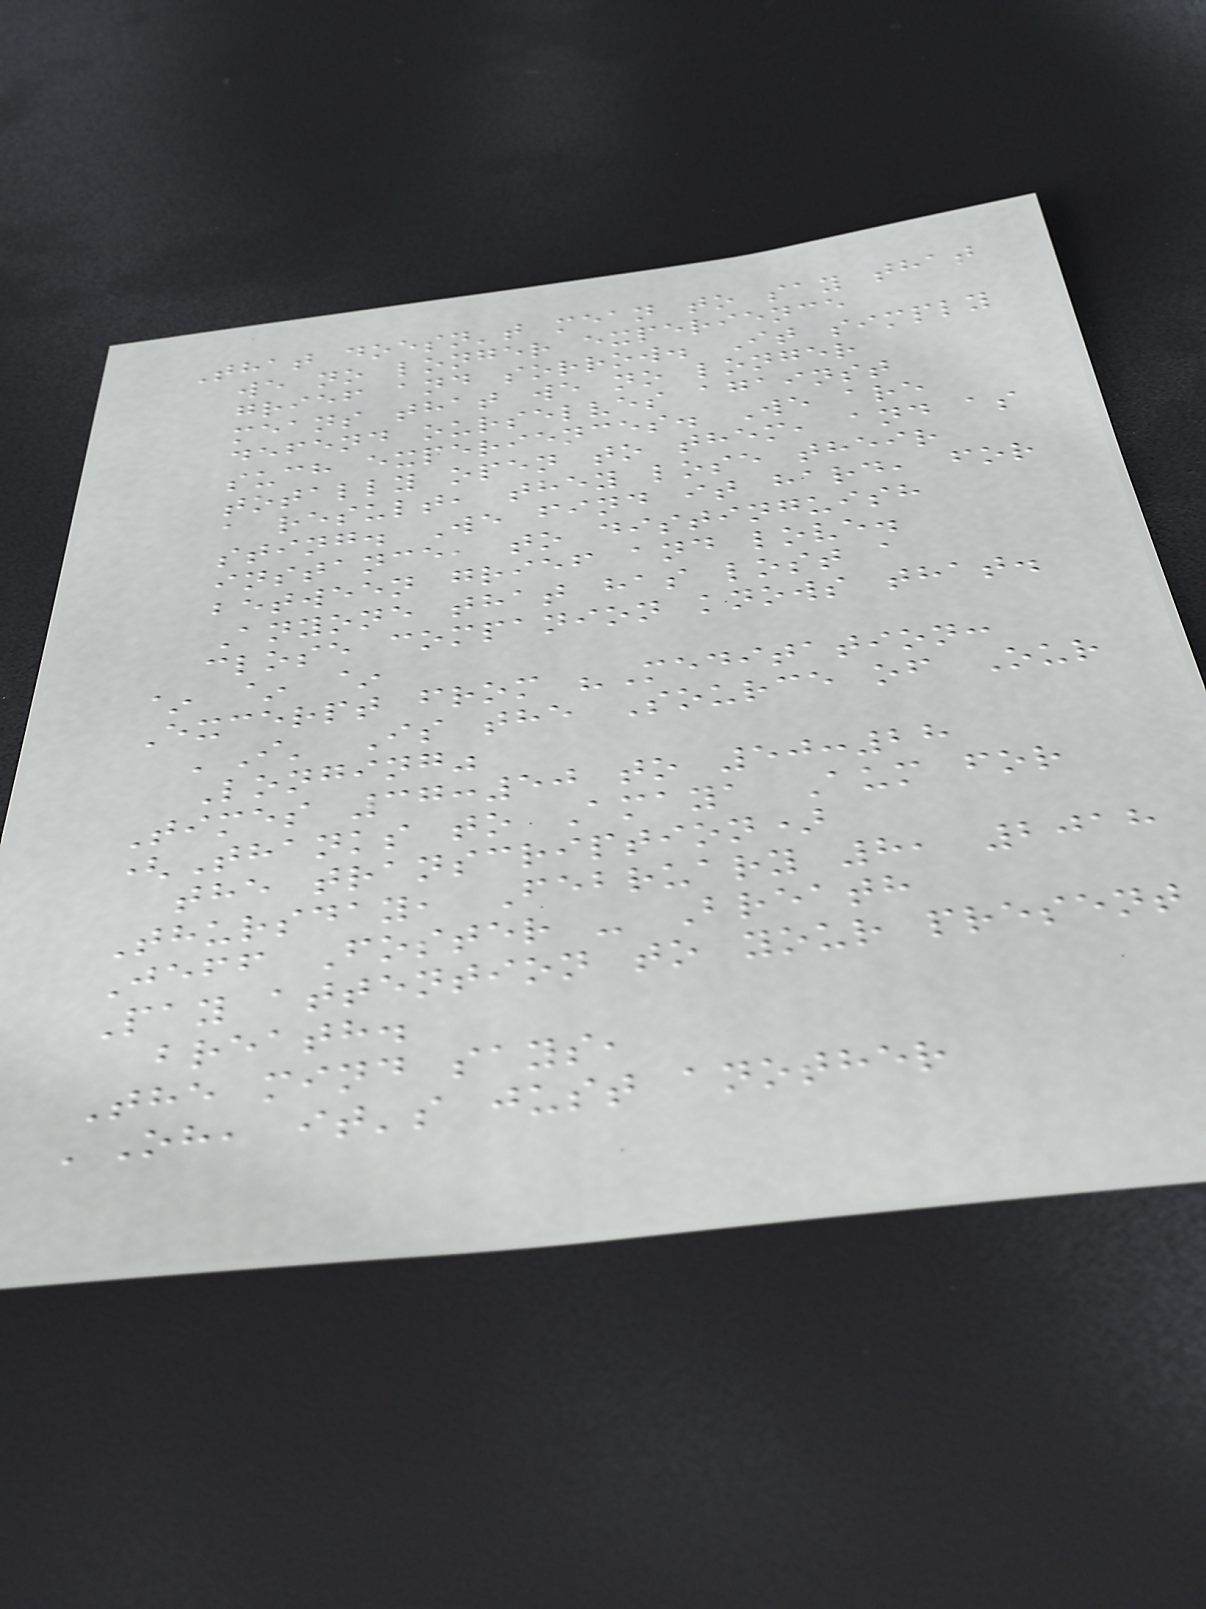That doesn't mean to say that
we no longer experience
grief and sorrow. It simply
means that we no longer
defend ourselves against
such experiences. We are
totally open to them, and as
a result, they lose their
sting. We find it hard, for
instance, to distinguish
between grief and love.
Anyone that has lost a
close companion knows that.
~ ~ ~
Excerpt from "Meditation:
'I' Is the Source of Our
Longing"
Times 37:50 to 50:28
(Thanks to Amaya Aum for
the transcription)
Thursday, February 8, 2018
Jeff Foster - Breath
Pay attention to your present
breath.
The mind says,
'Oh, it's just another
